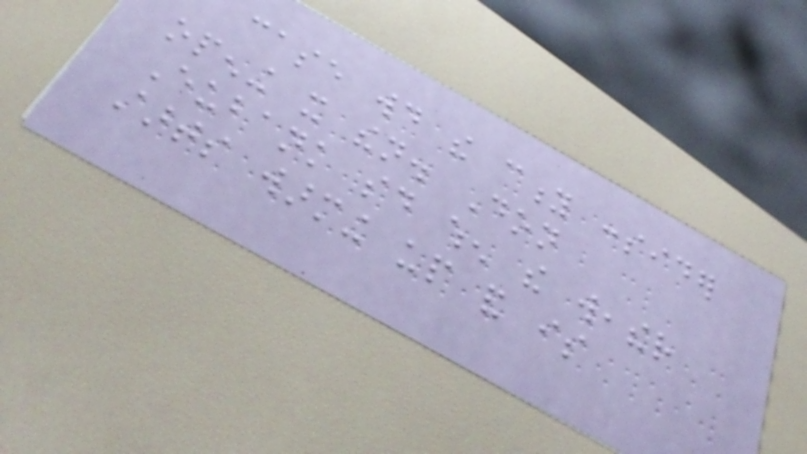case would the city consider
opening it then. Don
Eubank said when the weather
starts warming up and is
